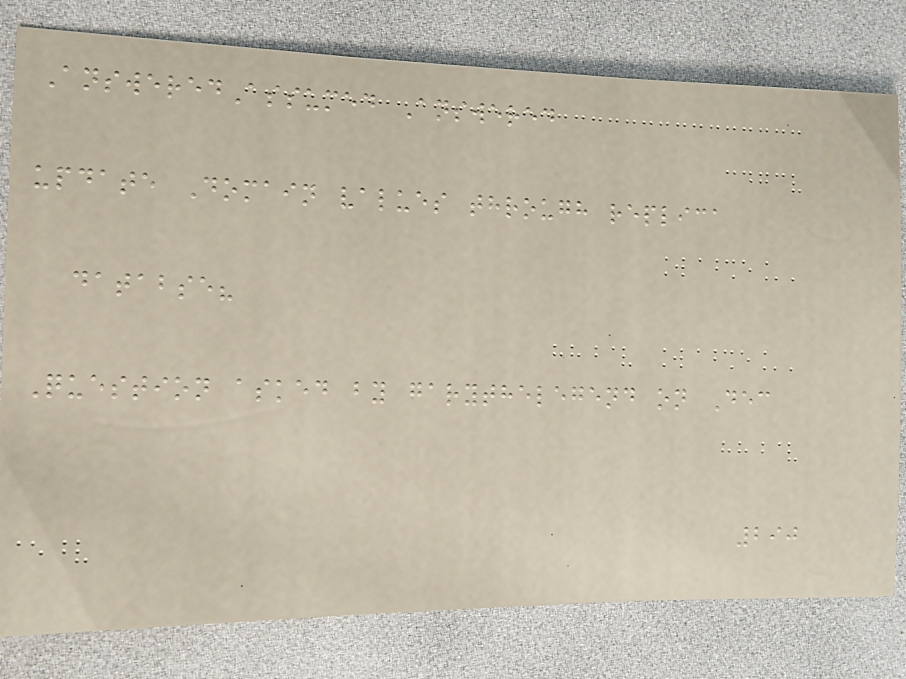AnsweredAssumed Answered
update Domain values through replica
databse?
Question asked by garythelegend on Dec
290
